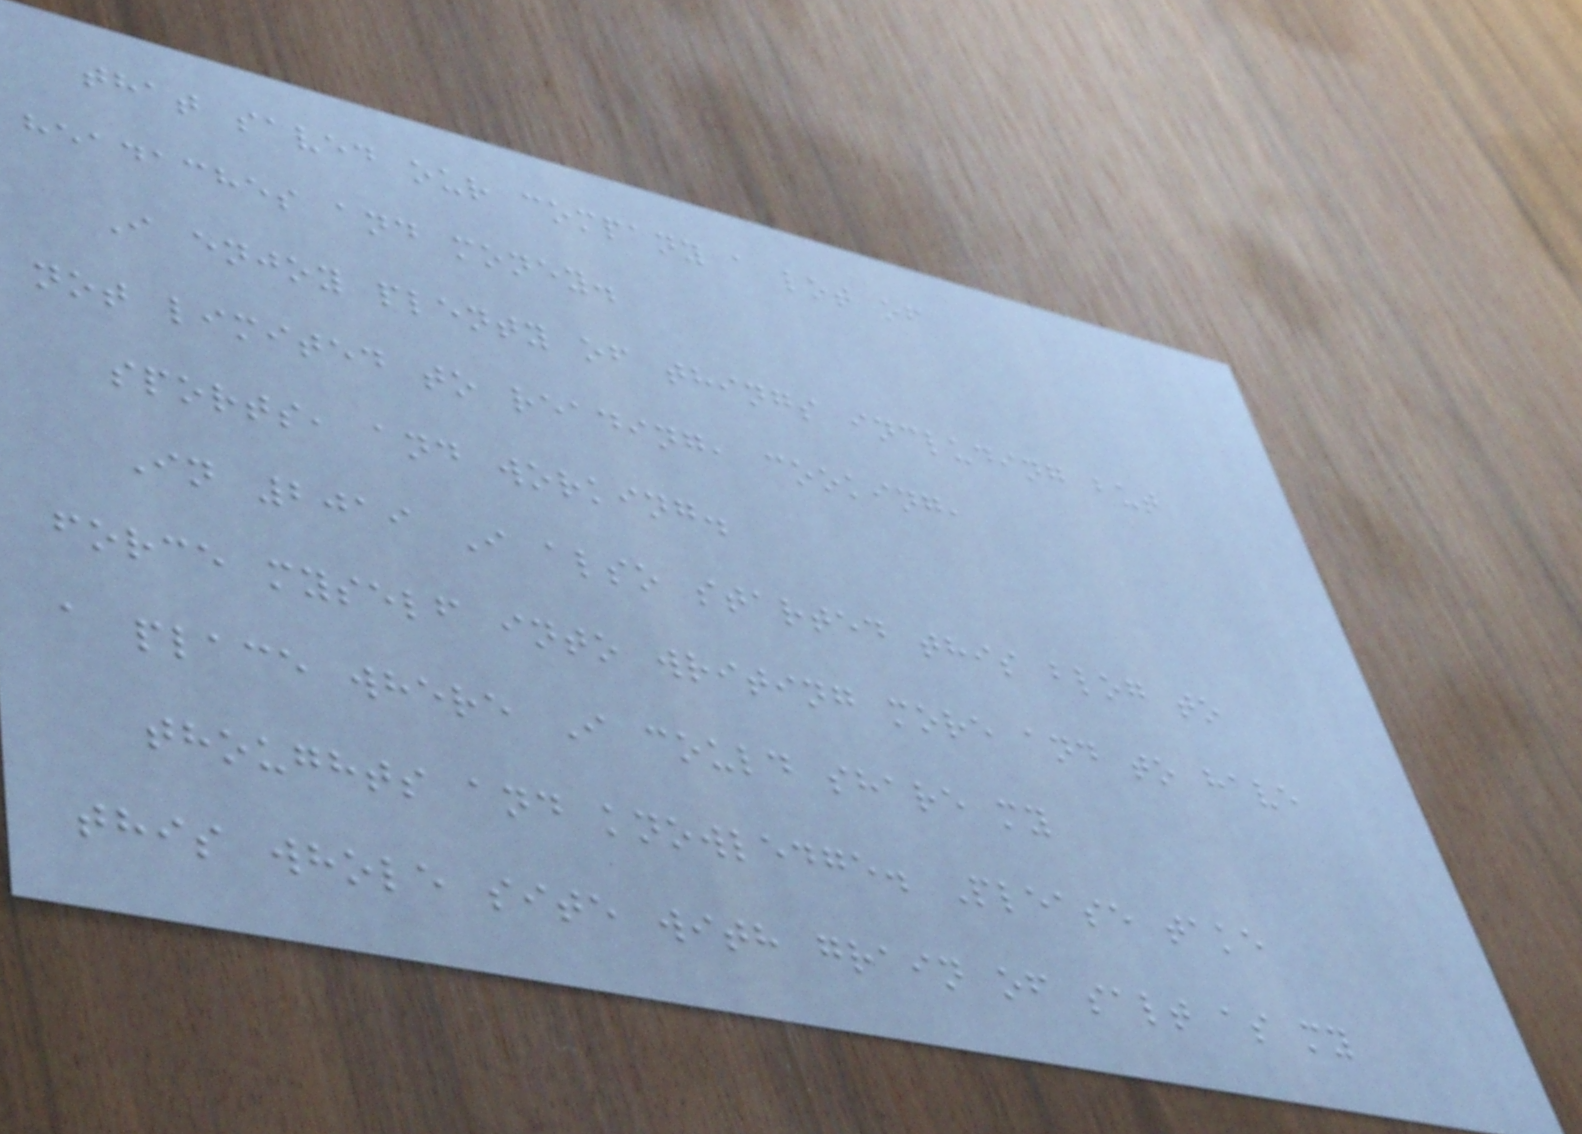that saved our company a lot of
headaches and money.
I enjoy plenty of things including but
not limited to reading, cooking,
sports, and working.
In 2019 I also started this blog to
force myself into writing more and to have
a place where I could share my
thoughts and knowledge. Please take
this whole site with grain of salt as my
